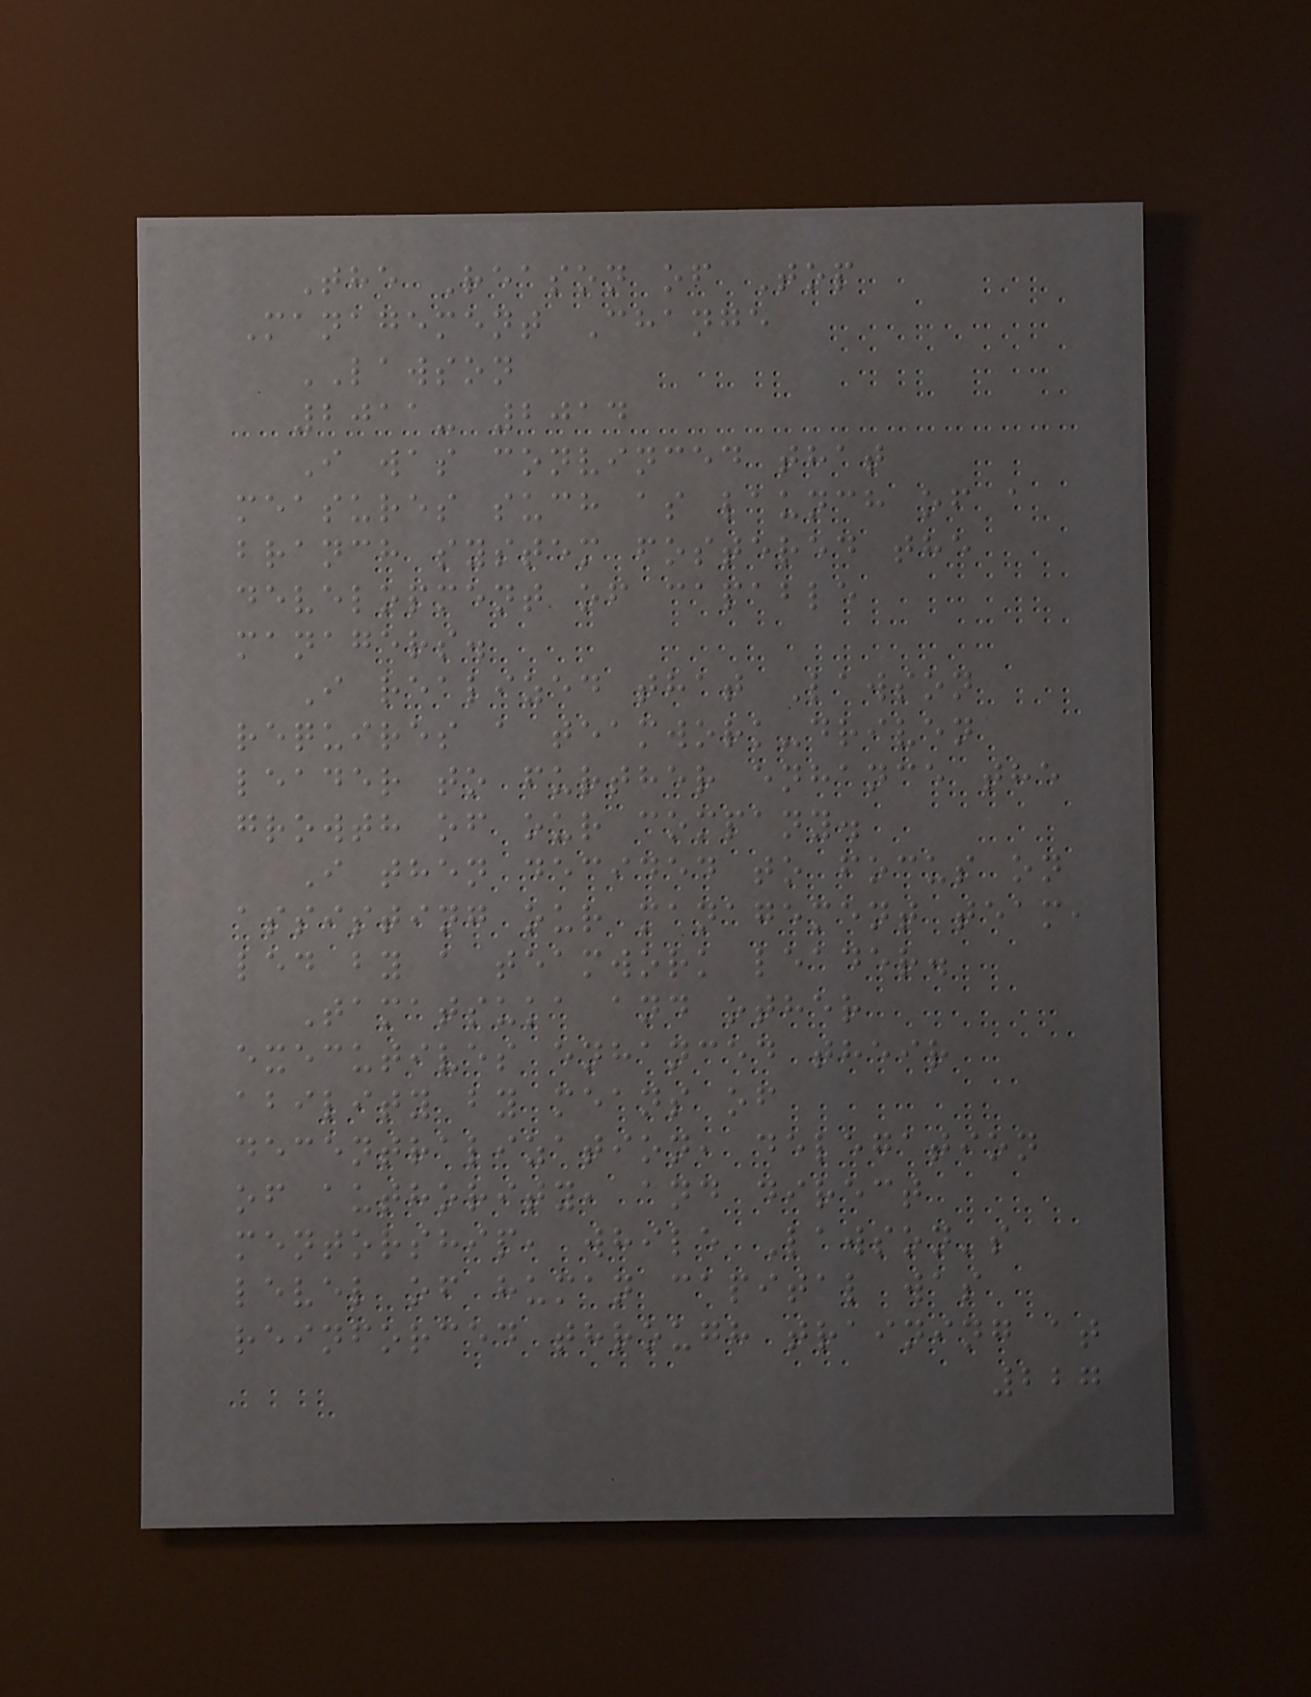The Reason of Top
Management Change
LAWSON
2011- 2014
I was convinced that
measures such as launch of a
branch system fostered the
development of capable
managers.
I realized that Lawson
requires a teamwork-driven
leader to further enhance the
growth of our company.
I then decided to focus on
assisting our management team,
led by a teamwork leader.
Tamatsuka and other
executives enhanced their
ability by means of
decentralization, delegation
of authority, and direct
mentorship, while Lawson's
level of human capital was
reinforced through training at
227
